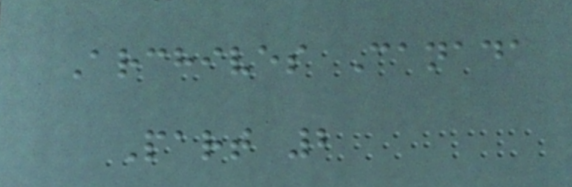Archives Canada
Part 2
